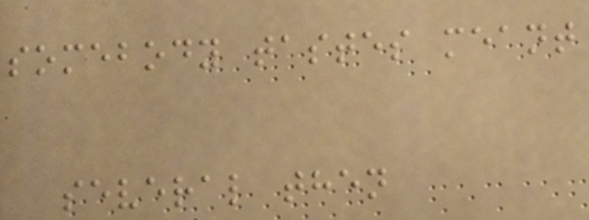somebody tastes meant
several then
